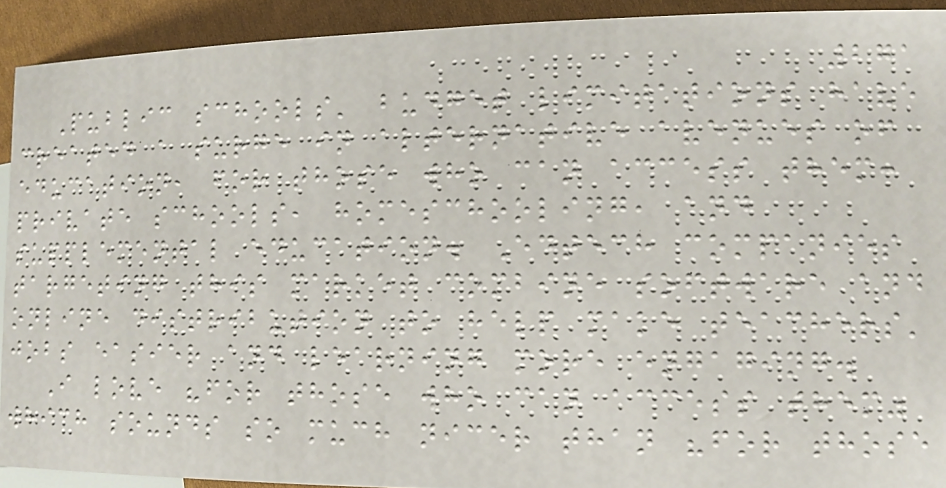271
Public schools' budget limitations have
created a surge in alternative avenues of
education, for those who can access them:
private schools, homeschooling, and
supplemental education. Edtech companies
targeting this market combine software and
online distribution to help make teachers'
jobs easier and learning more engaging.
I love "for those who can access them"
which sounds so much nicer than "for those
